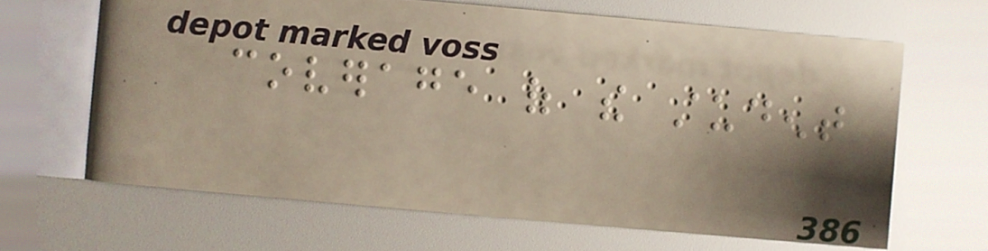coverage of the student
